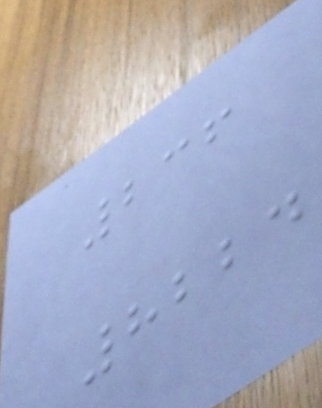236
8224
